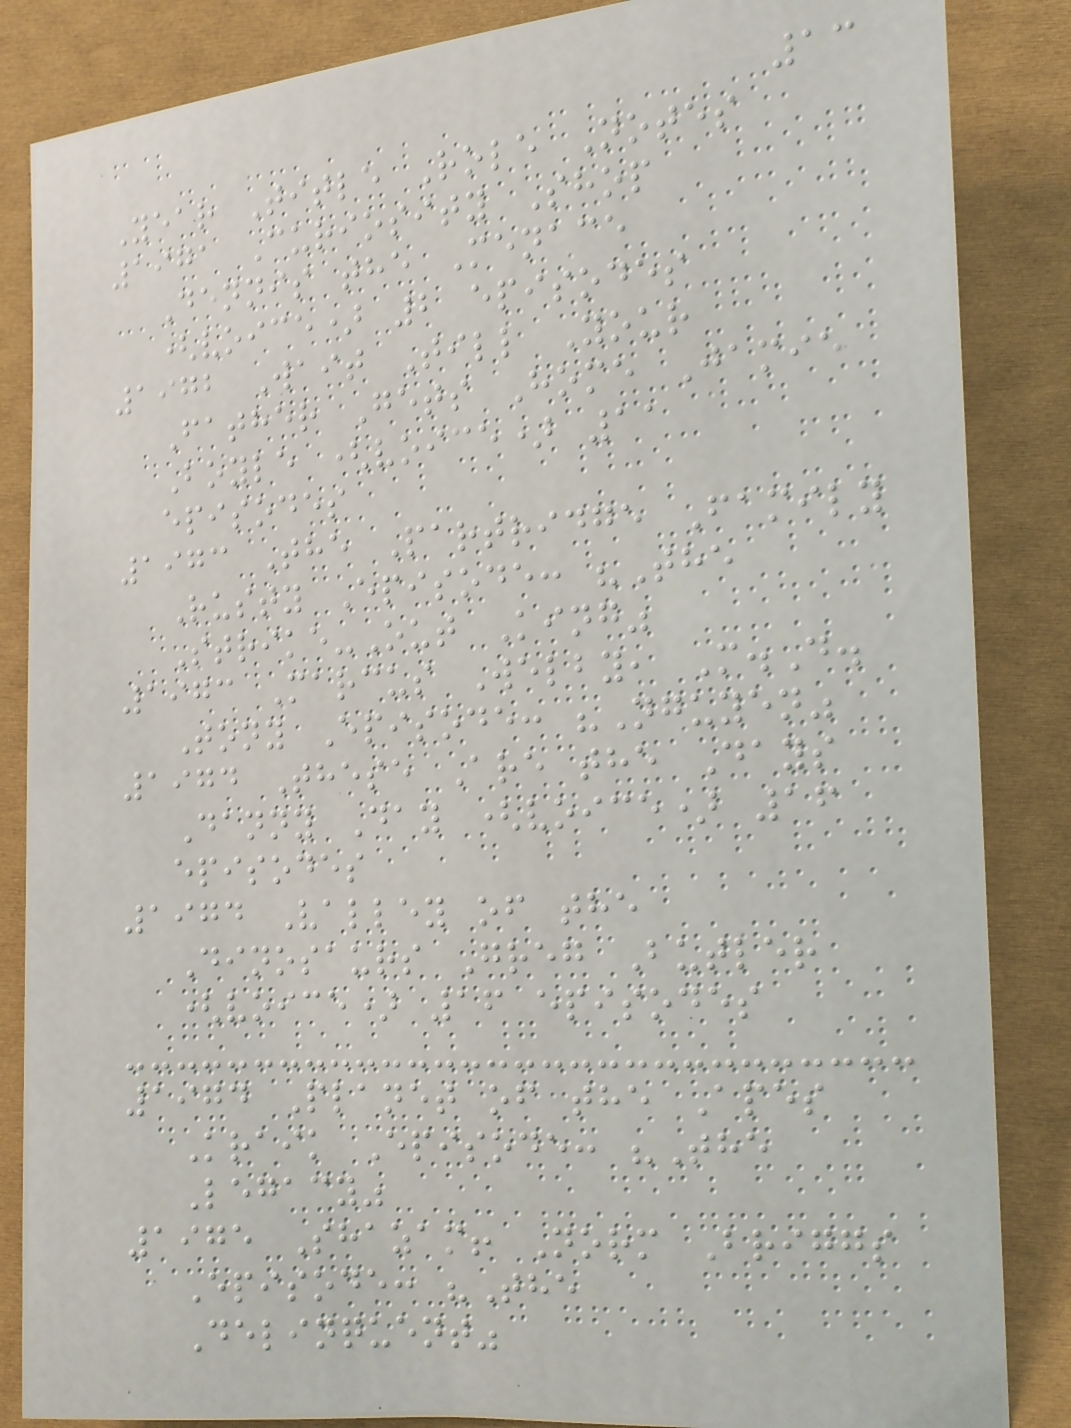13
Year Title Role Notes
1971 Curiosity Shop
Dennis the Menace
(voice) 2 episodes
1972 Wait Till Your
Father Gets Home Jamie
Boyle (voice) 11
episodes
1973 The Partridge Family
Rusty Episode: "The
Strike-Out King"
1973 Marcus Welby, M.D.
Tony Episode: "Nguyen"
1974 These Are the Days
Danny Day (voice) 16
episodes
1974 Valley of the
Dinosaurs Greg Butler
(voice) 16 episodes
1974 Planet of the Apes
Kraik Episode: "The
Legacy"
1975 Shazam! Norm Briggs
Episode: "The
Delinquent"
